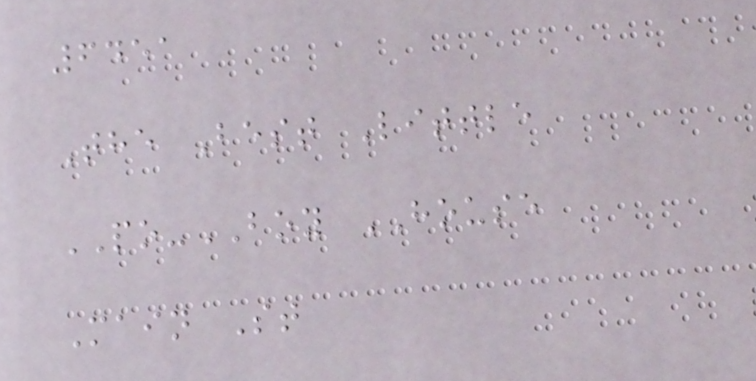6451
The Best Little
PO-BOY HOUSE
Main St
